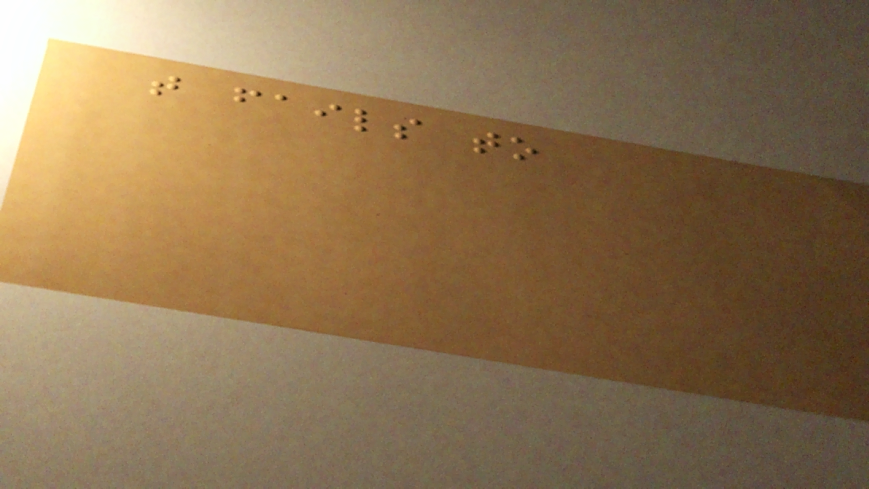that fails to
